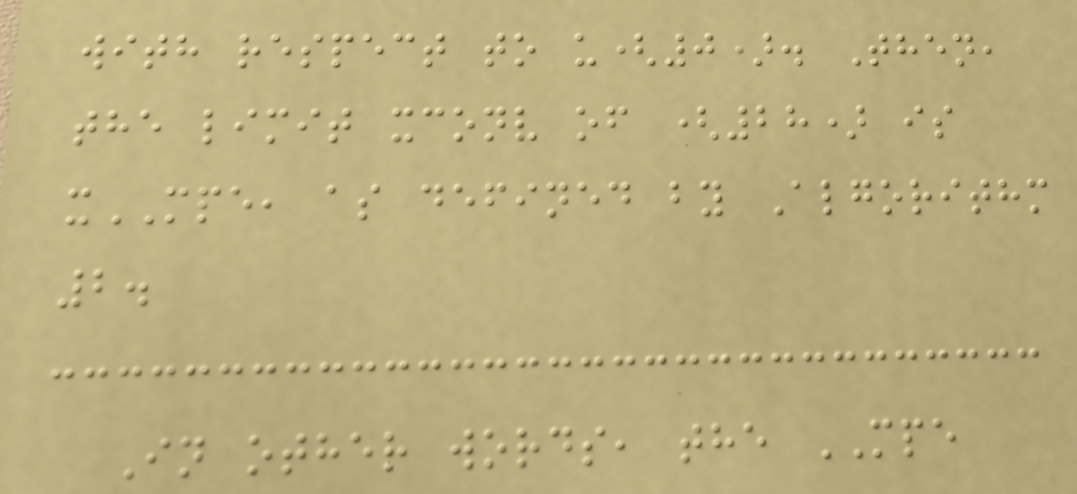with respect to u(0). Then,
the limit xconv of (28) is
xMPE, as defined by Algorithm
2.
In other words, the MPE
